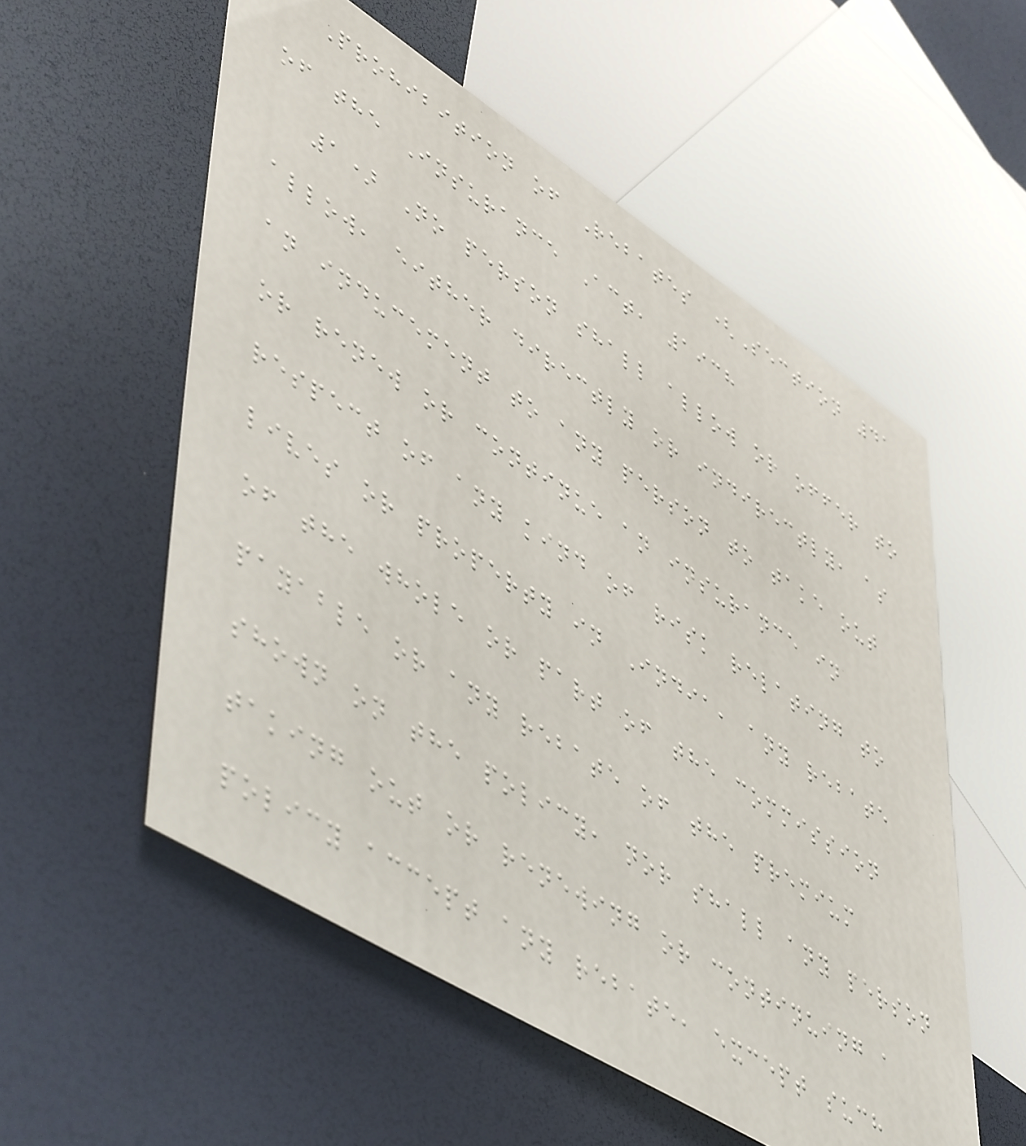Prohibition of Rebates (Section 41
of the Insurance Act, 1938
1) No person shall allow or offer to
allow, either directly or indirectly, as
an inducement to any person to take out
or renew or continue an insurance in
respect of any kind of risk relating to
lives or property in India, any rebate
of the whole or part of the commission
payable or any rebate of the premium
shown on the policy, nor shall any person
taking out or renewing or continuing a
policy accept any rebate, except such
